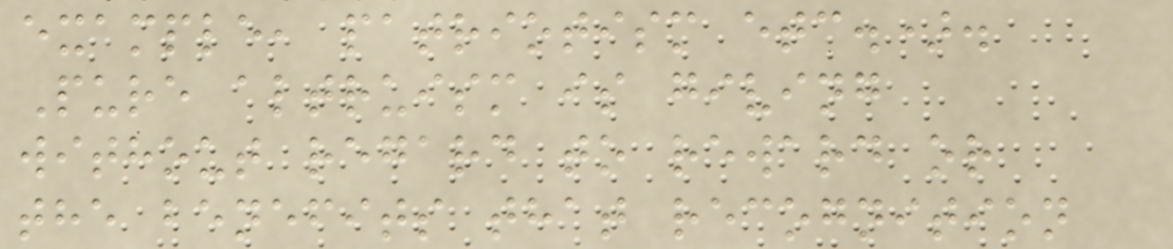example, patriotism etc.).
Pure altruism is giving
without regard to reward or
the benefits that recognition
